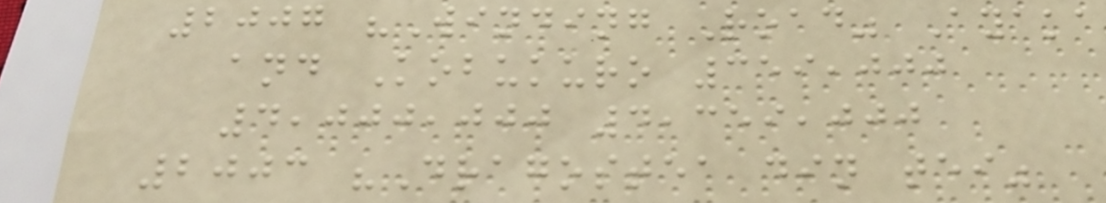2007 "Winding Road" Ayaka
and Kobukuro 359,000
4,000,000 4,359,000
2003 "Dragostea din tei"
